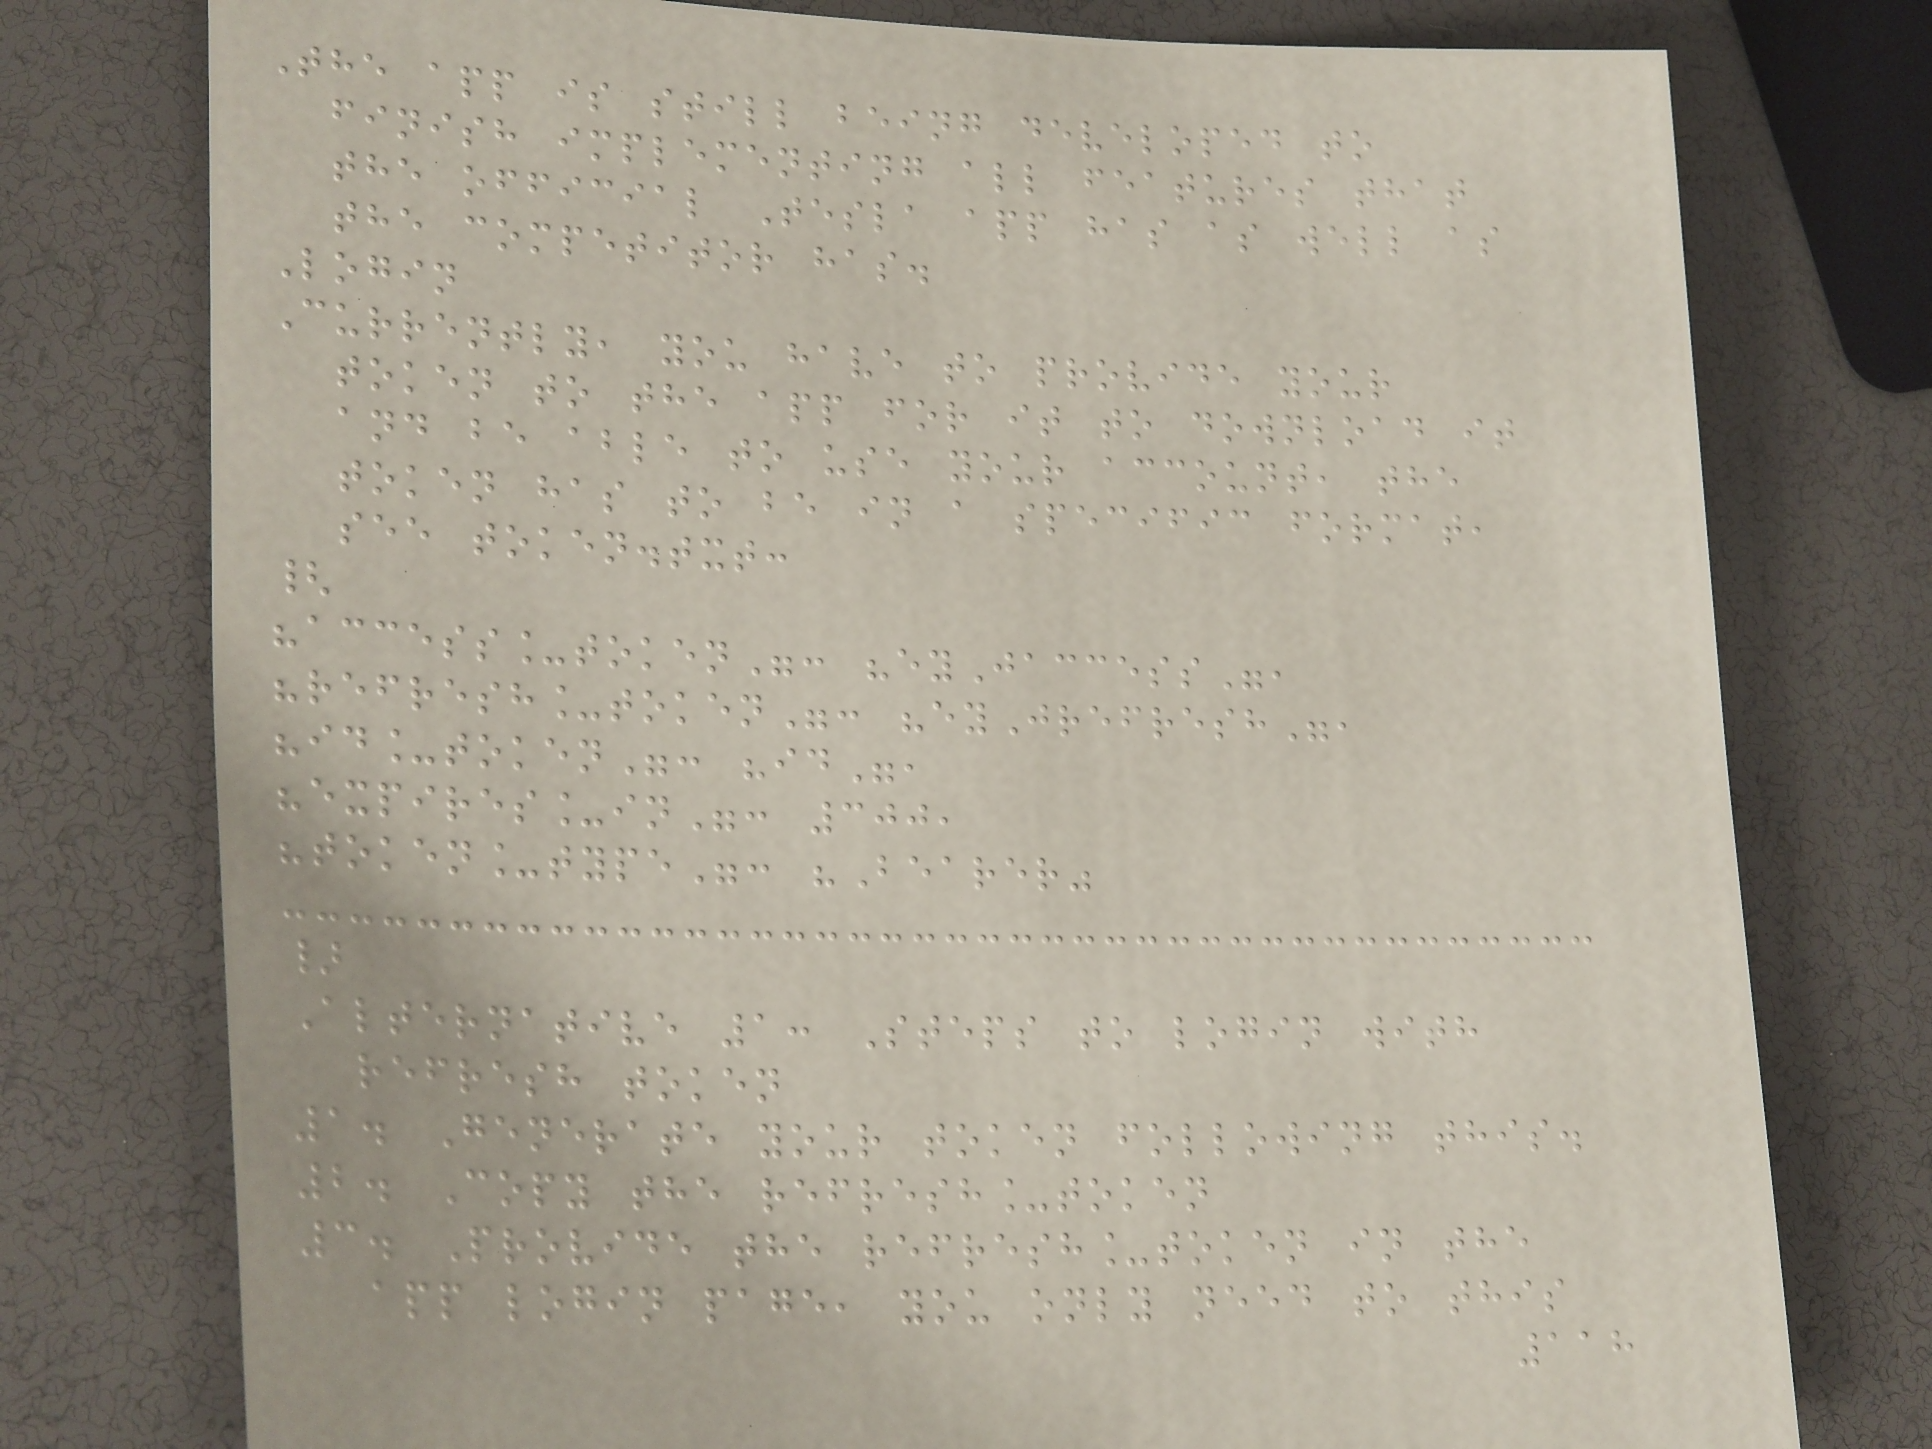The app is still being developed to
finish implementing all features that
the official Tesla app has as well as
the competitor has.
Login
Currently, you have to provide your
token to the app for it to download it
and be able to use your account, the
token has to be in a specific format,
see token.txt:
{
"access_token": "eyJaccess",
"refresh_token": "eyJrefresh",
"id_token": "id",
"expires_in": 300,
"token_type": "Bearer"
}
Alternative 1: Steps to login with
refresh token
1. Generate your token following this.
2. Copy the refresh_token
3. Provide the refresh_token in the
app login page, you only need to this
118
